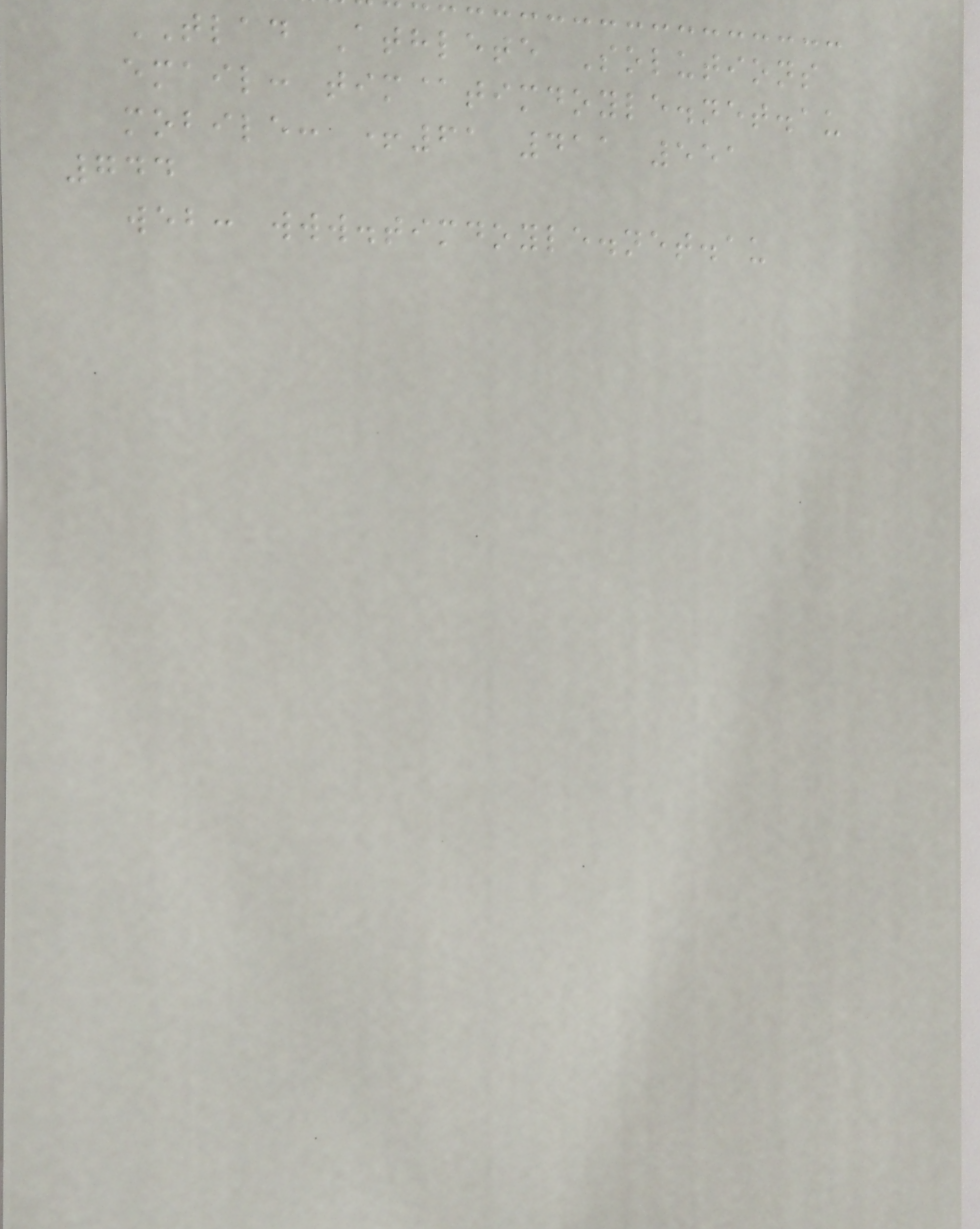TLAD Athlete Solutions
email: tim@timdoyle.net.au
mobile: +61 411 551
744
web: www.timdoyle.net.au
